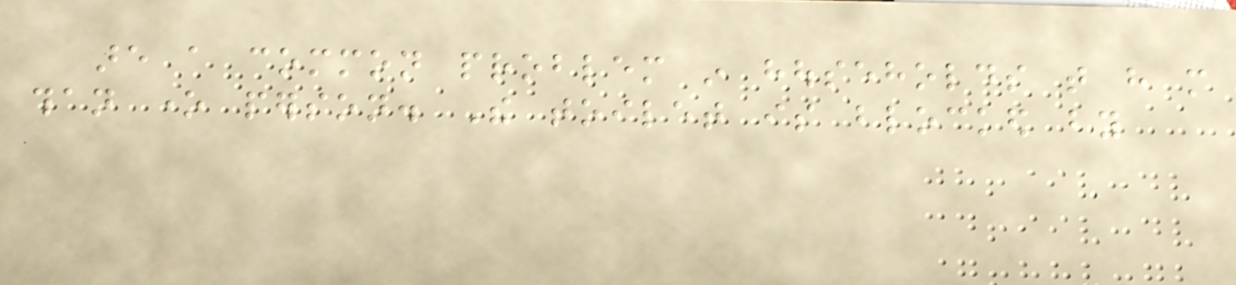are a common problem in households that have more
than one person. The toilet is blocked by
